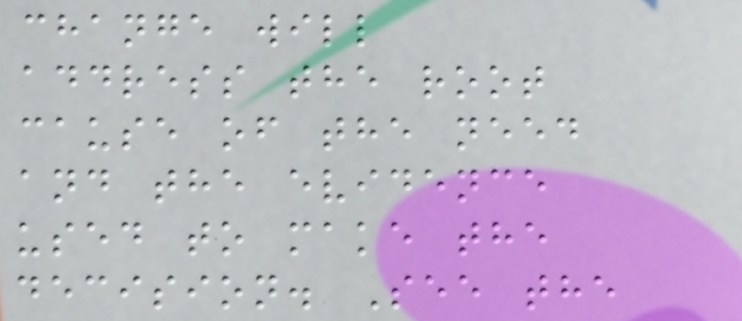change will
address the root
cause of the need
and the evidence
used to make the
decision. See the
